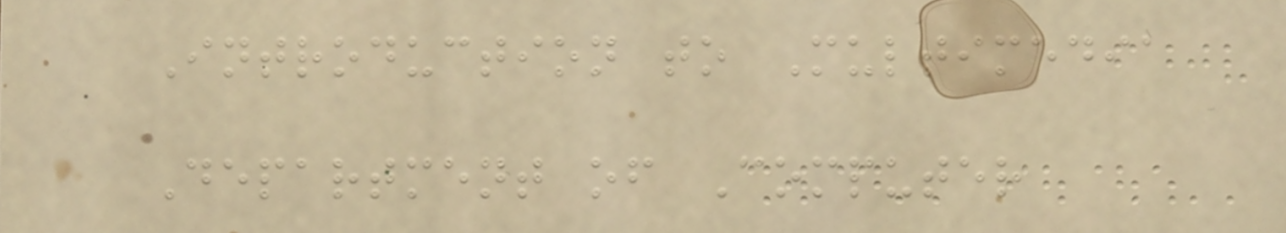Introduction to Multimedia
Department of Computer
